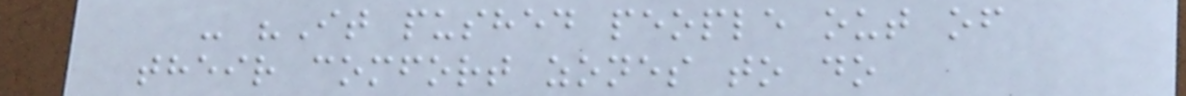- "It pushed people out of
their comfort zones to do
